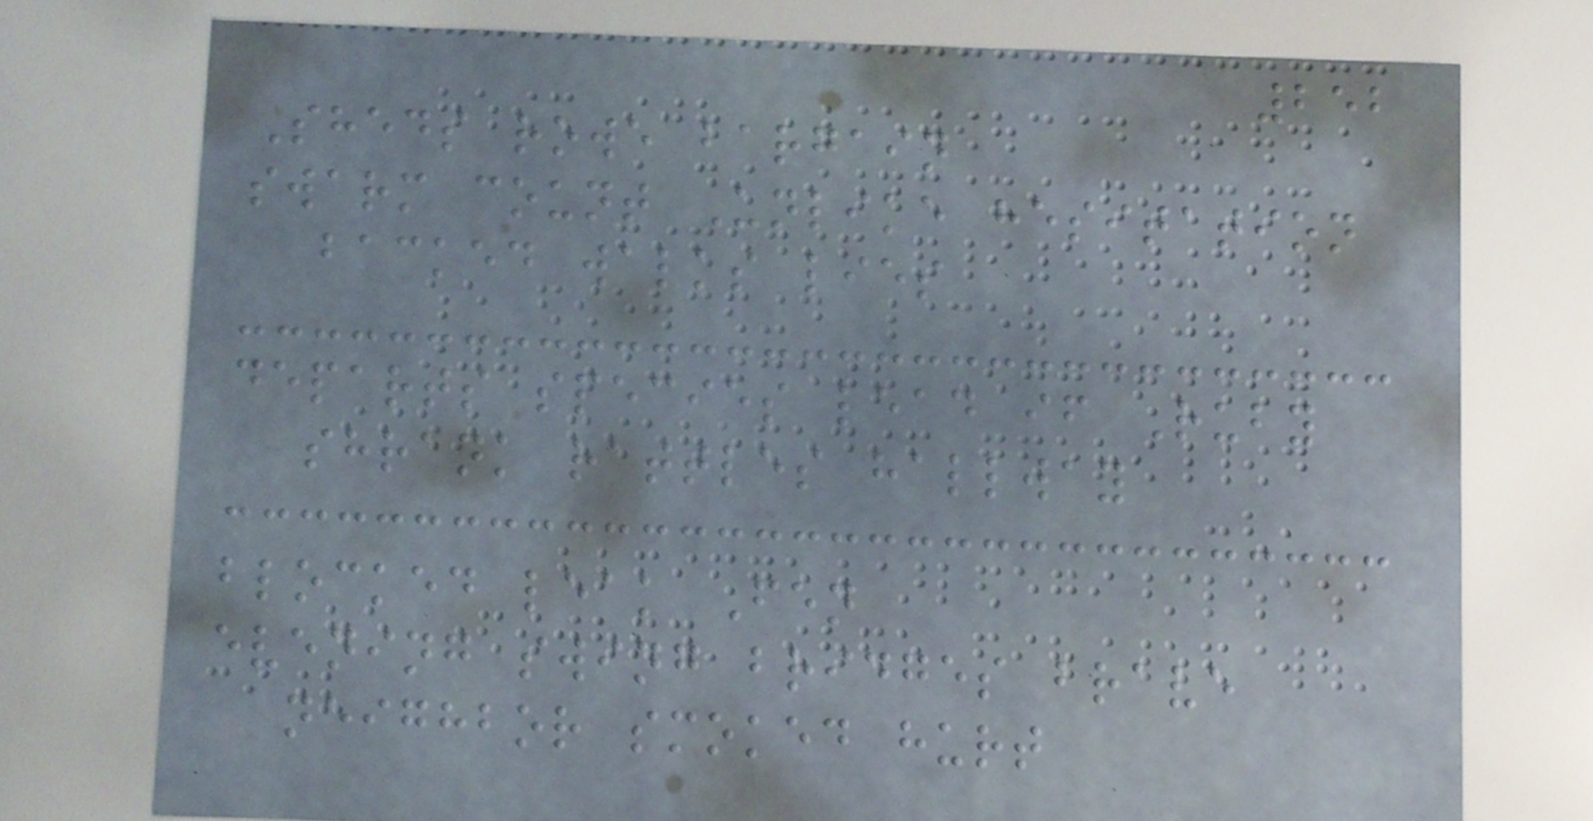252
Sheds rowe bargain
swarm count Unlike hesitation
backed walks lies
departs species lead if Ruby
shrank rattles hallway
blocked leak Fen
evening swing bridges brave
neighbor smoked hurt
